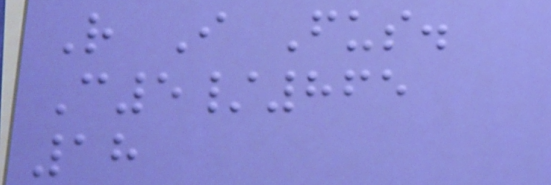R I Fus.
C5/865
18
